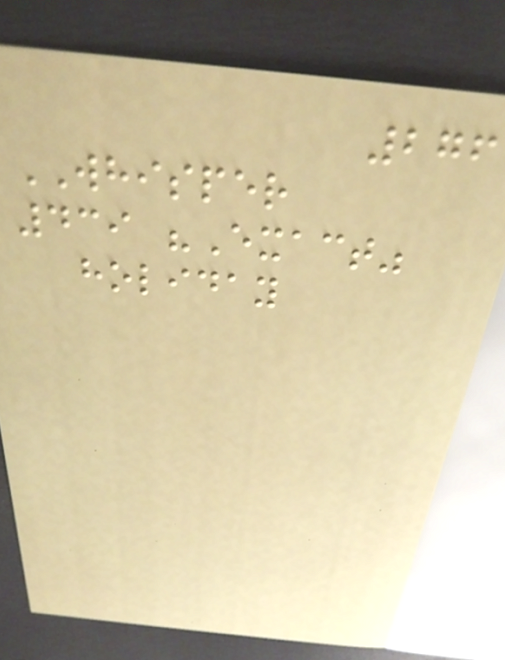276
WHISPER
439 "Exact"
holiday
